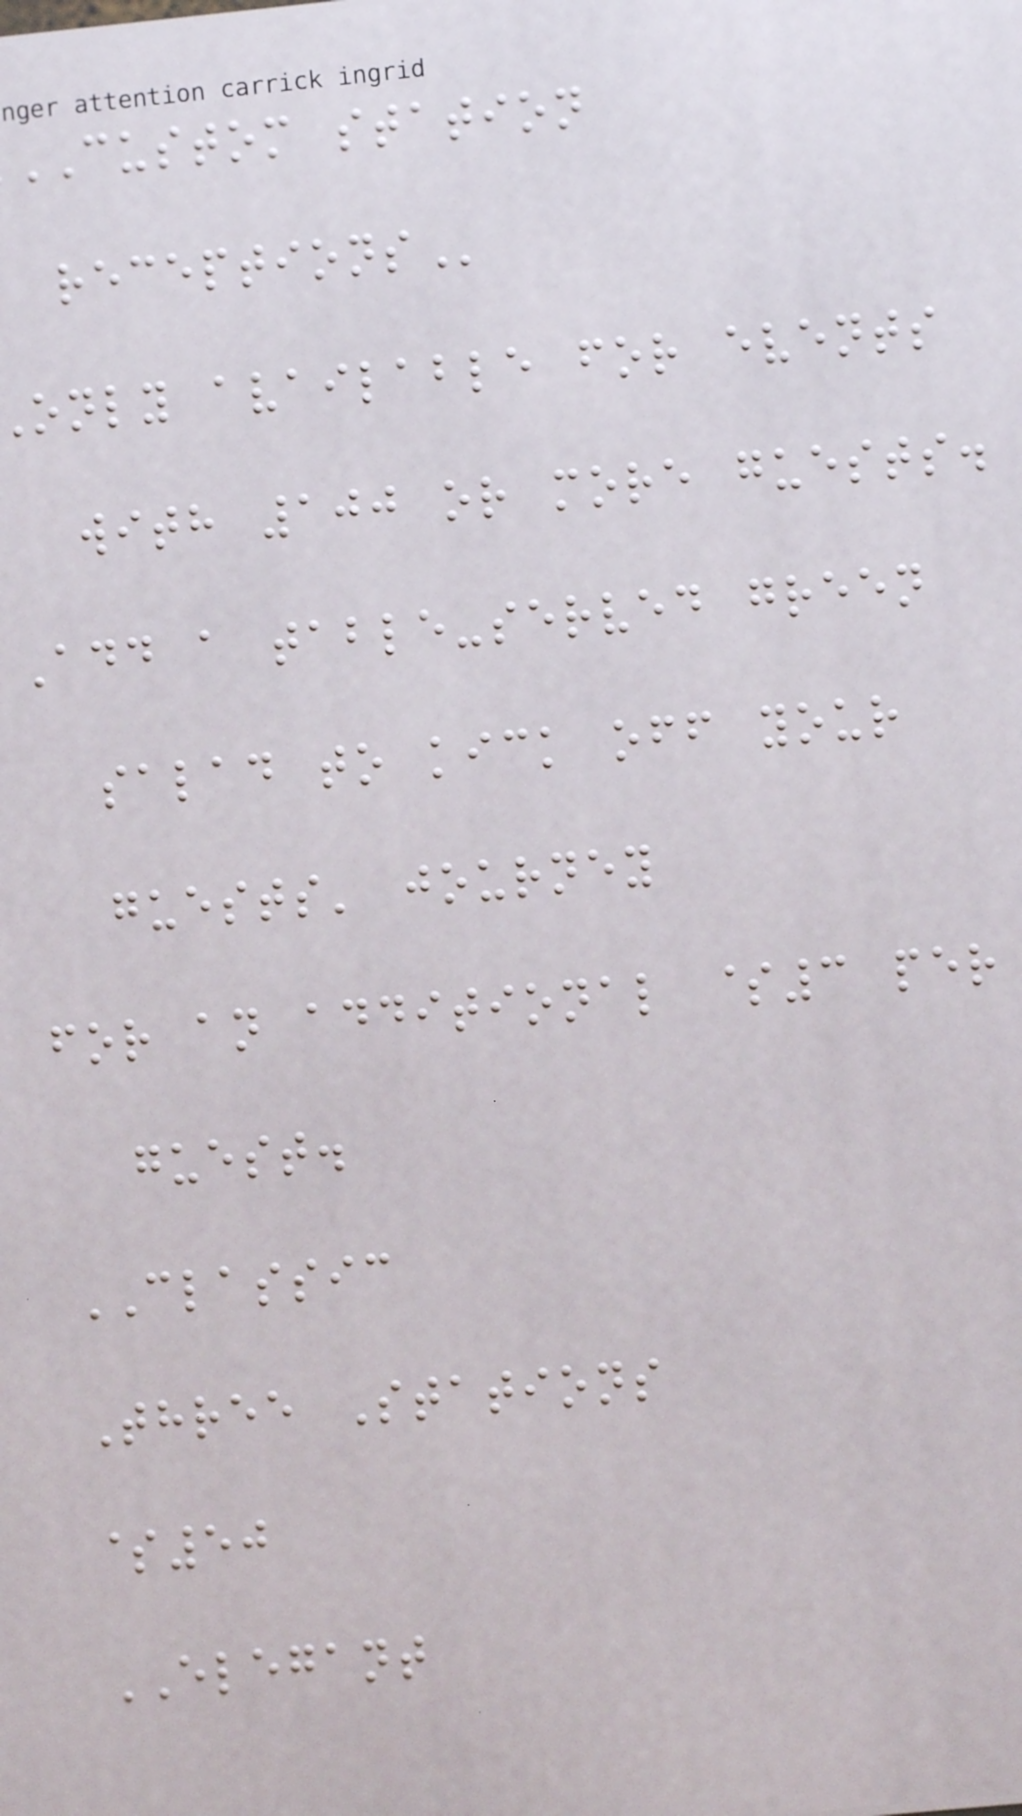CUSTOM station
only available for events
with 100 or more guests.
Add a table-served green
salad to kick off your
guests' journey
for an additional $3 per
guest.
CLASSIC
Three Stations
$50
ELEGANT
